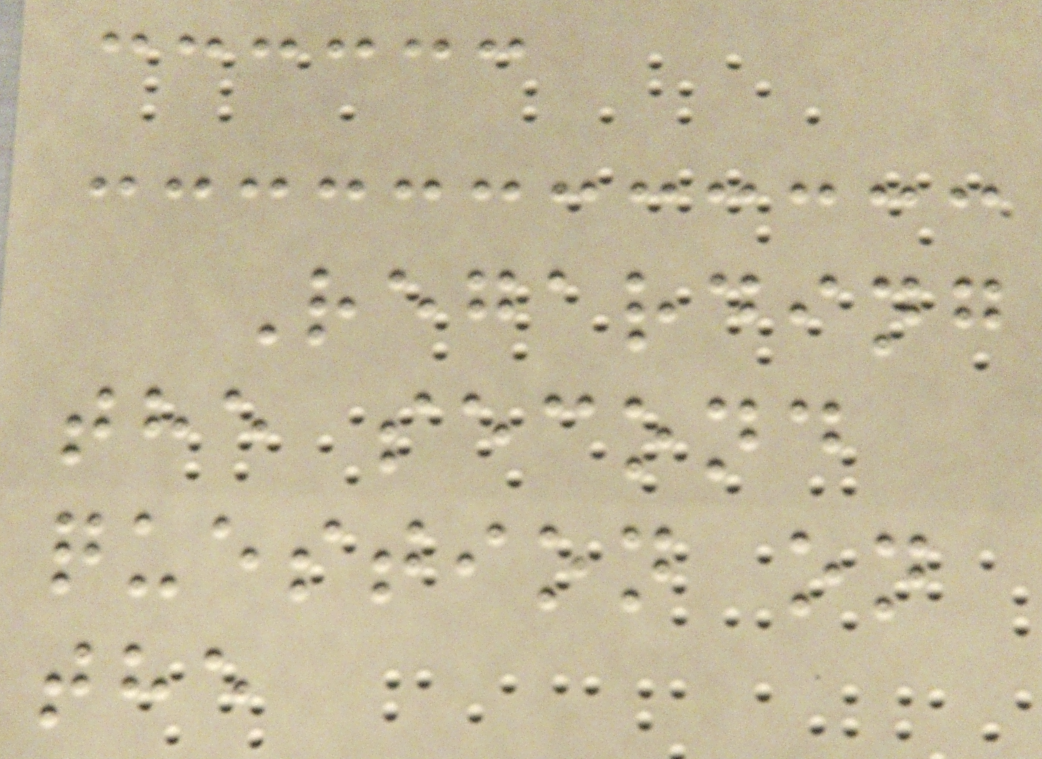Regarding
the second
question on
the
